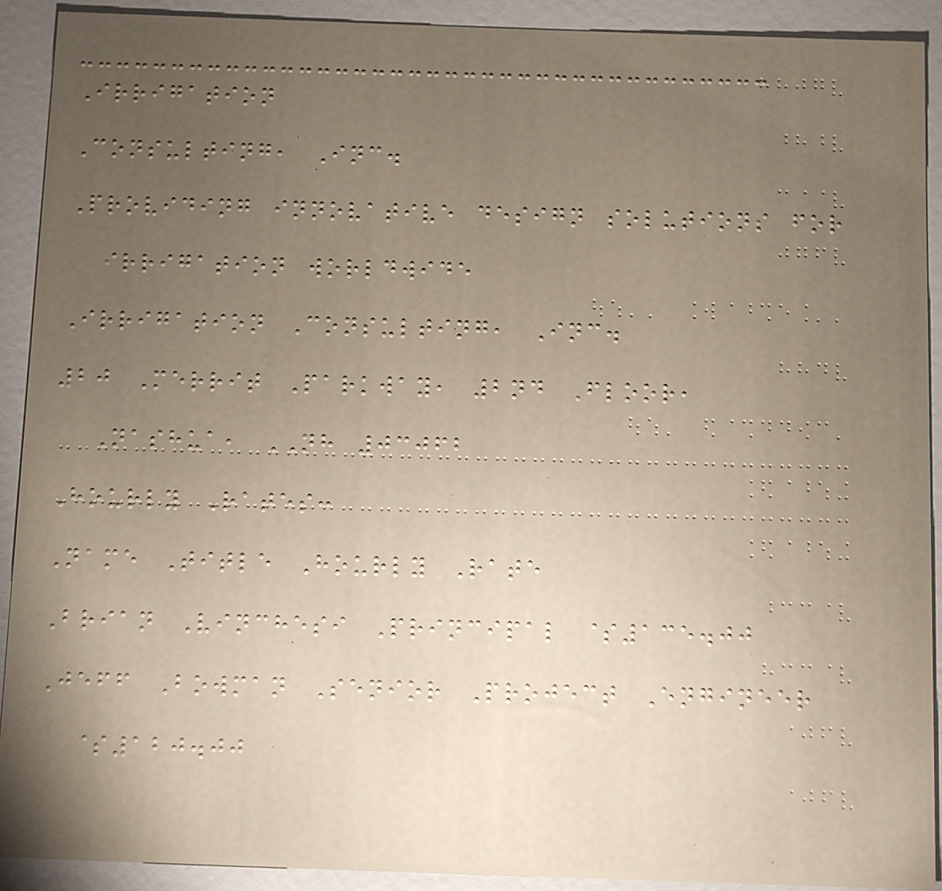Irrigation
Consulting, Inc.
Providing innovative design solutions for
irrigation worldwide
Irrigation Consulting, Inc.
20 Merrit Parkway, 2nd Floor,
Nashua, NH 03062
Hourly Rates:
Name Title Hourly Rate
Brian Vinchesi Principal $135.00
Jeff Bowman Senior Project Engineer
$120.00
